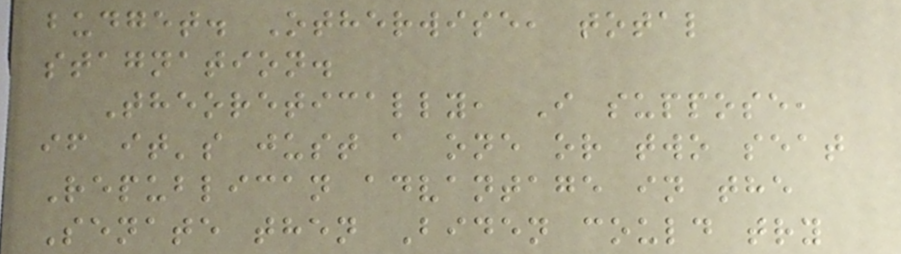budget. Otherwise, total
stagnation.
Theoretically, I suppose,
if it's just a one or two seat
Republican advantage in the
Senate then Biden could try
